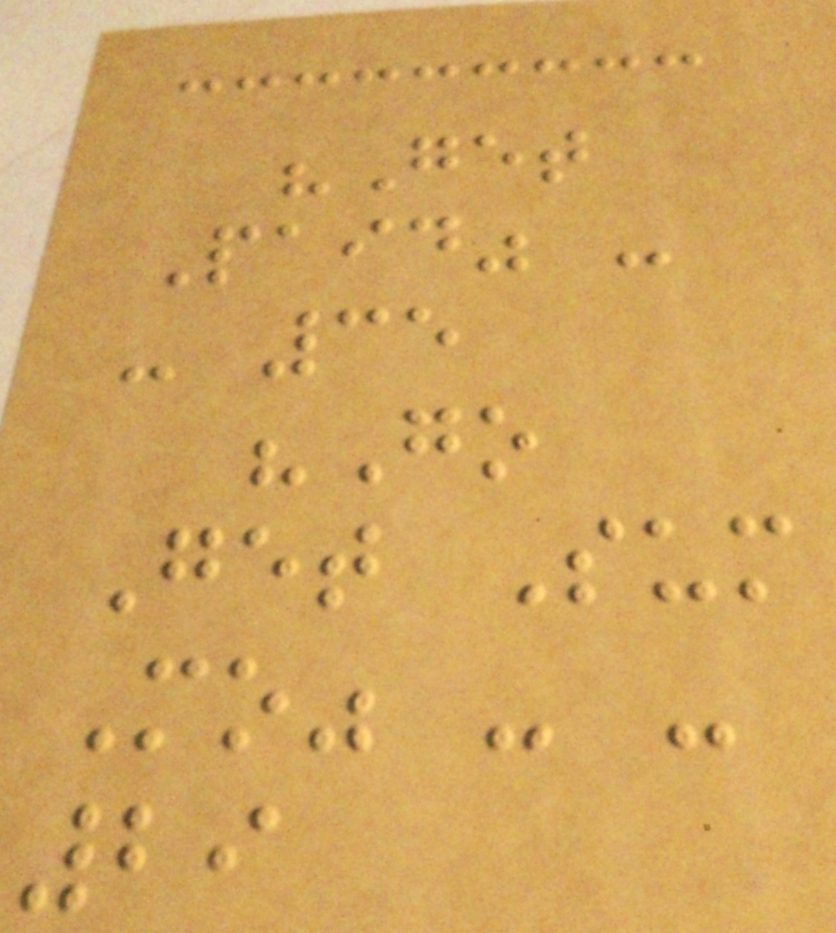"Get
Paid" -
- 35
"Go
Get Sum
Mo" - -
29
